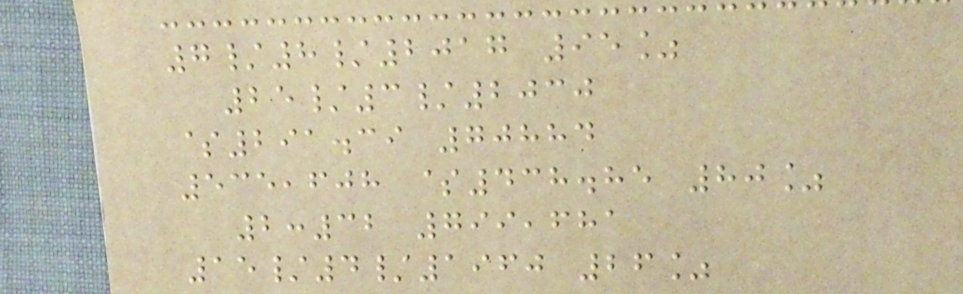7/8/2017 95%
25/3/2030
$291.39 70884
535,608 $438.85 80%
2:32 799,681
15/4/1960 26%
